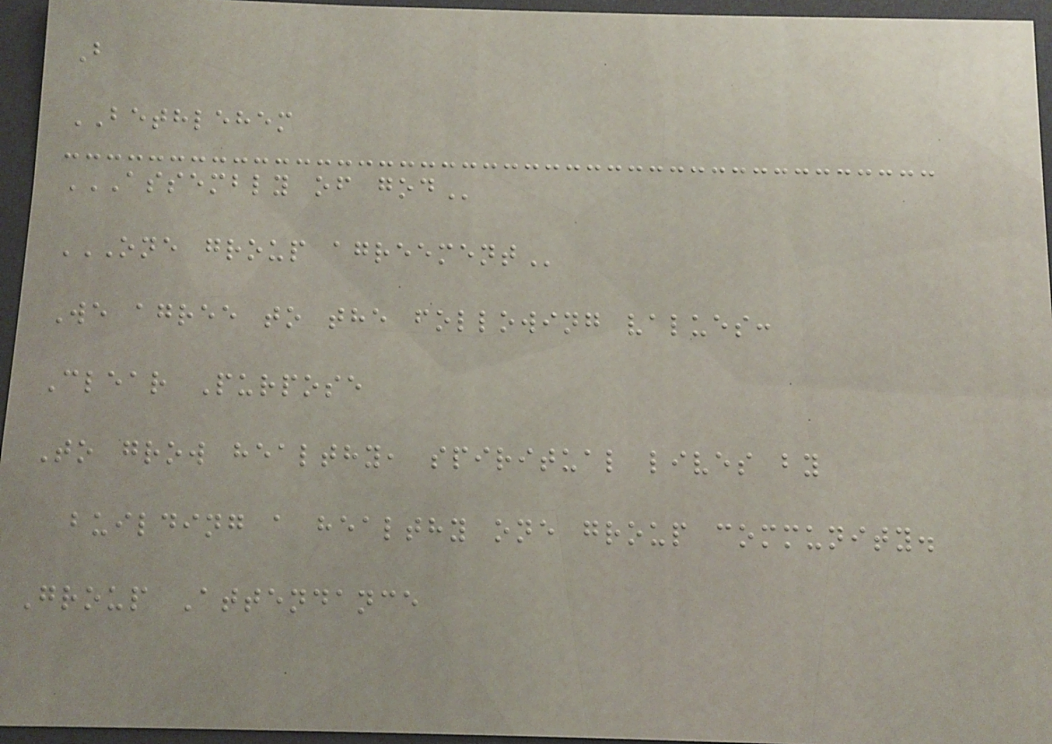B
BETHLEHEM
ASSEMBLY OF GOD
ONE GROUP AGREEMENT
We agree to the following values:
Clear Purpose
To grow healthy, spiritual lives by
building a healthy one group community.
Group Attendance
